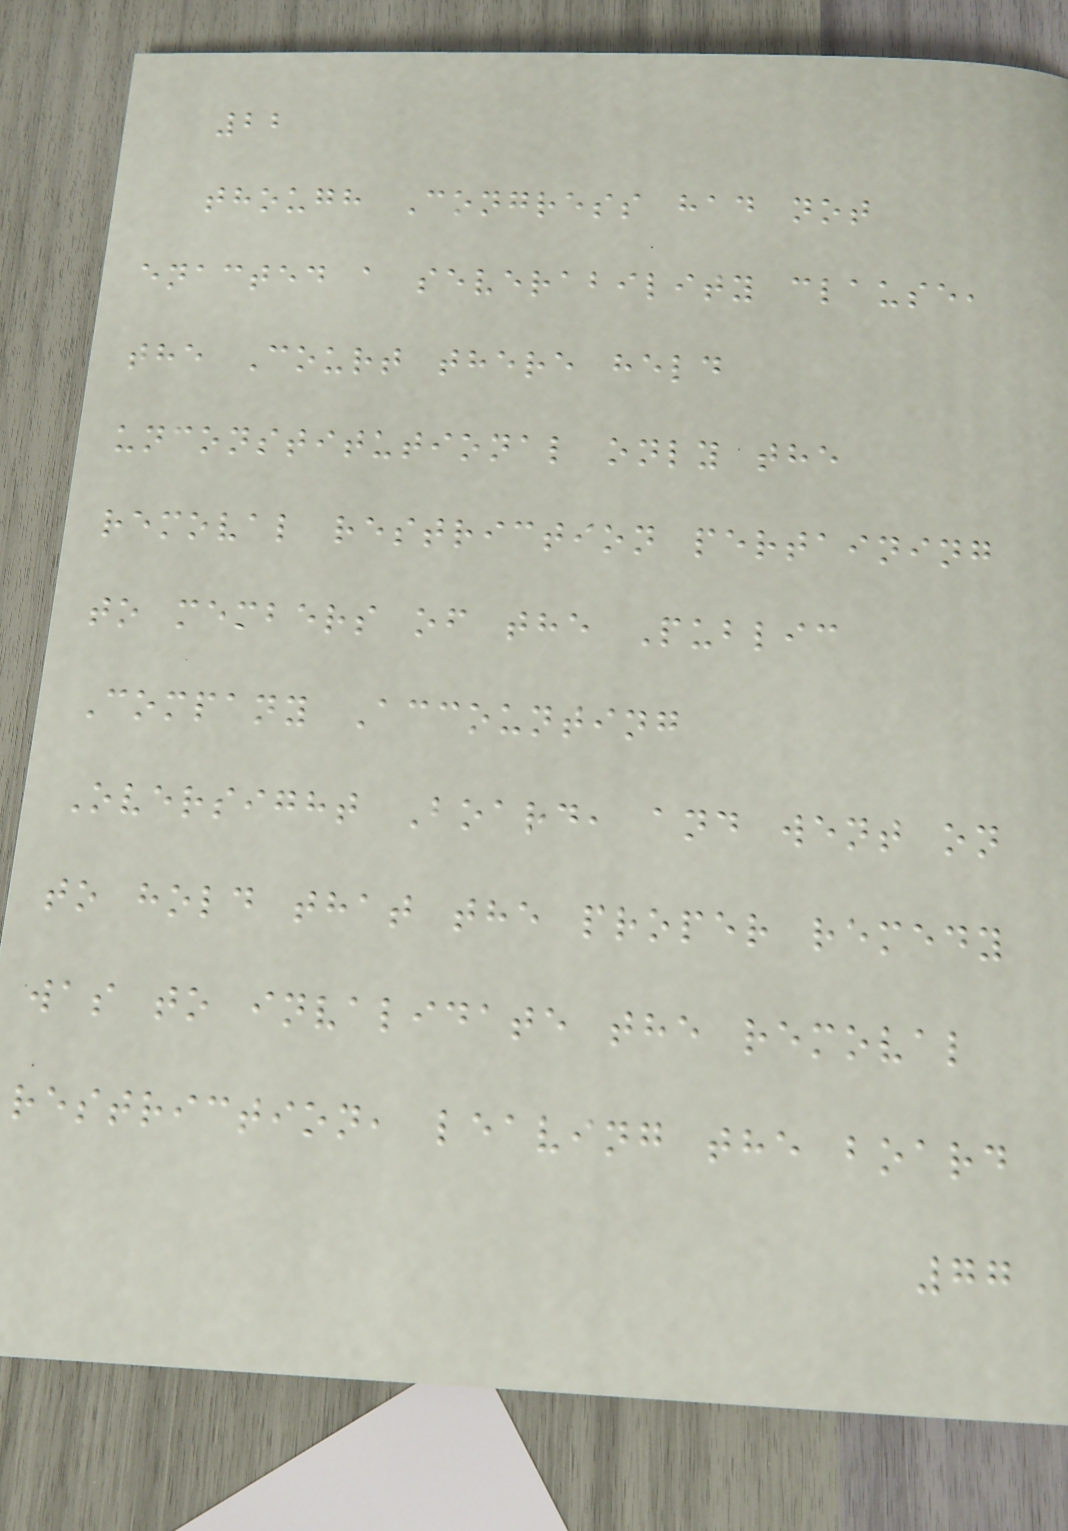22
though Congress had not
enacted a severability clause,
the Court there held
unconstitutional only the
removal restriction pertaining
to members of the Public
Company Accounting
Oversight Board, and went on
to hold that the proper remedy
was to invalidate the removal
restriction, leaving the board
77
